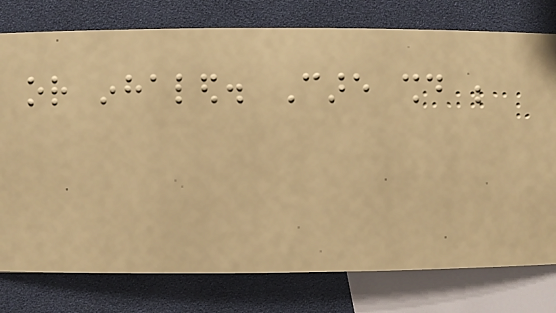or inhaled. Care should be
